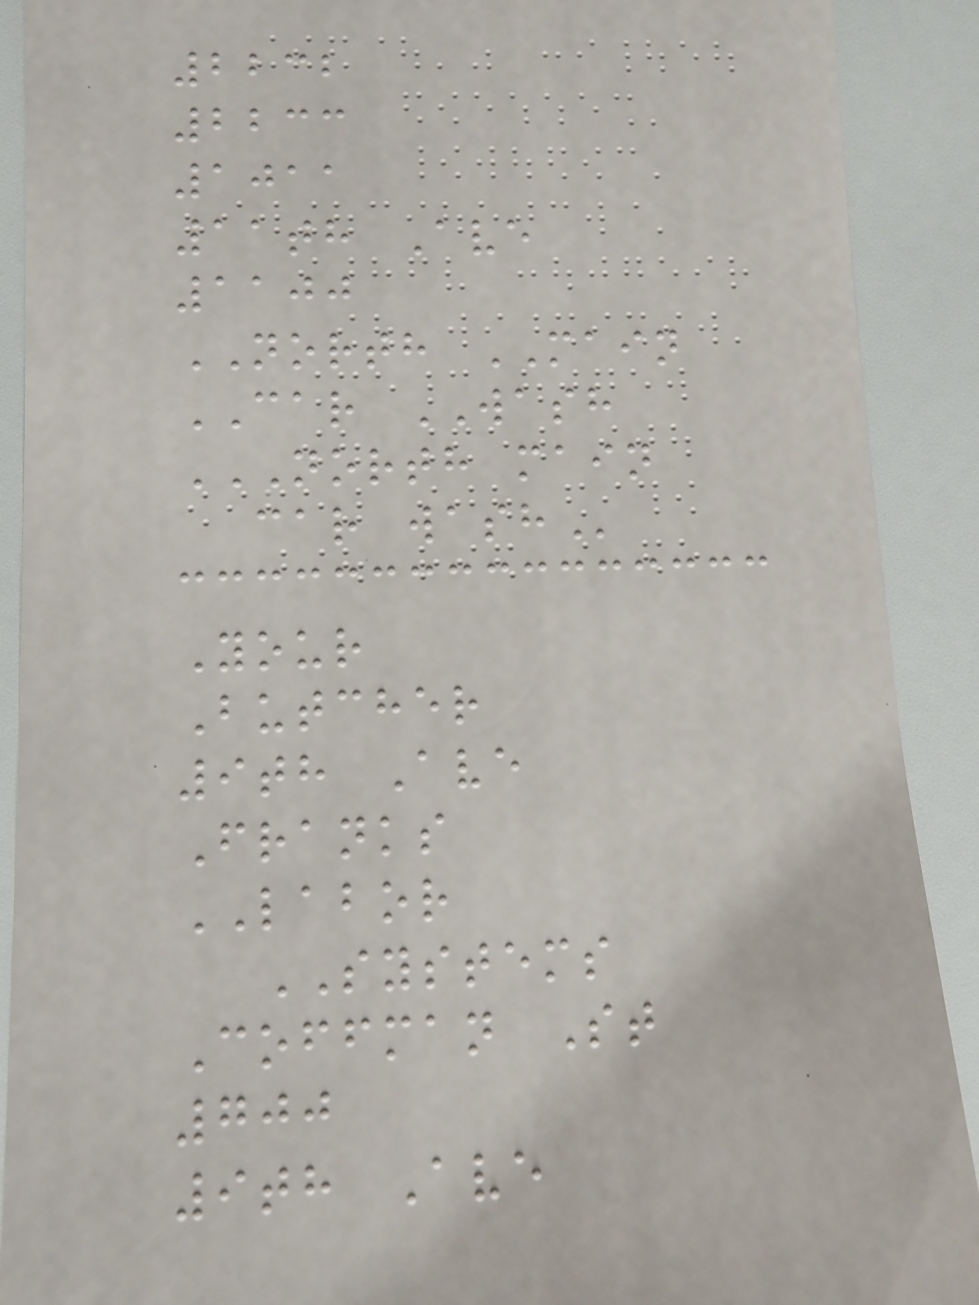2232
2233
1011
11th Ave
1100
NORTH MAIN
CAR WASH
NORTH MAIN
CAR WASH
Your
Butcher
9th Ave
Franks
LABOR
SYSTEMS
Coffman St
700
9th Ave
